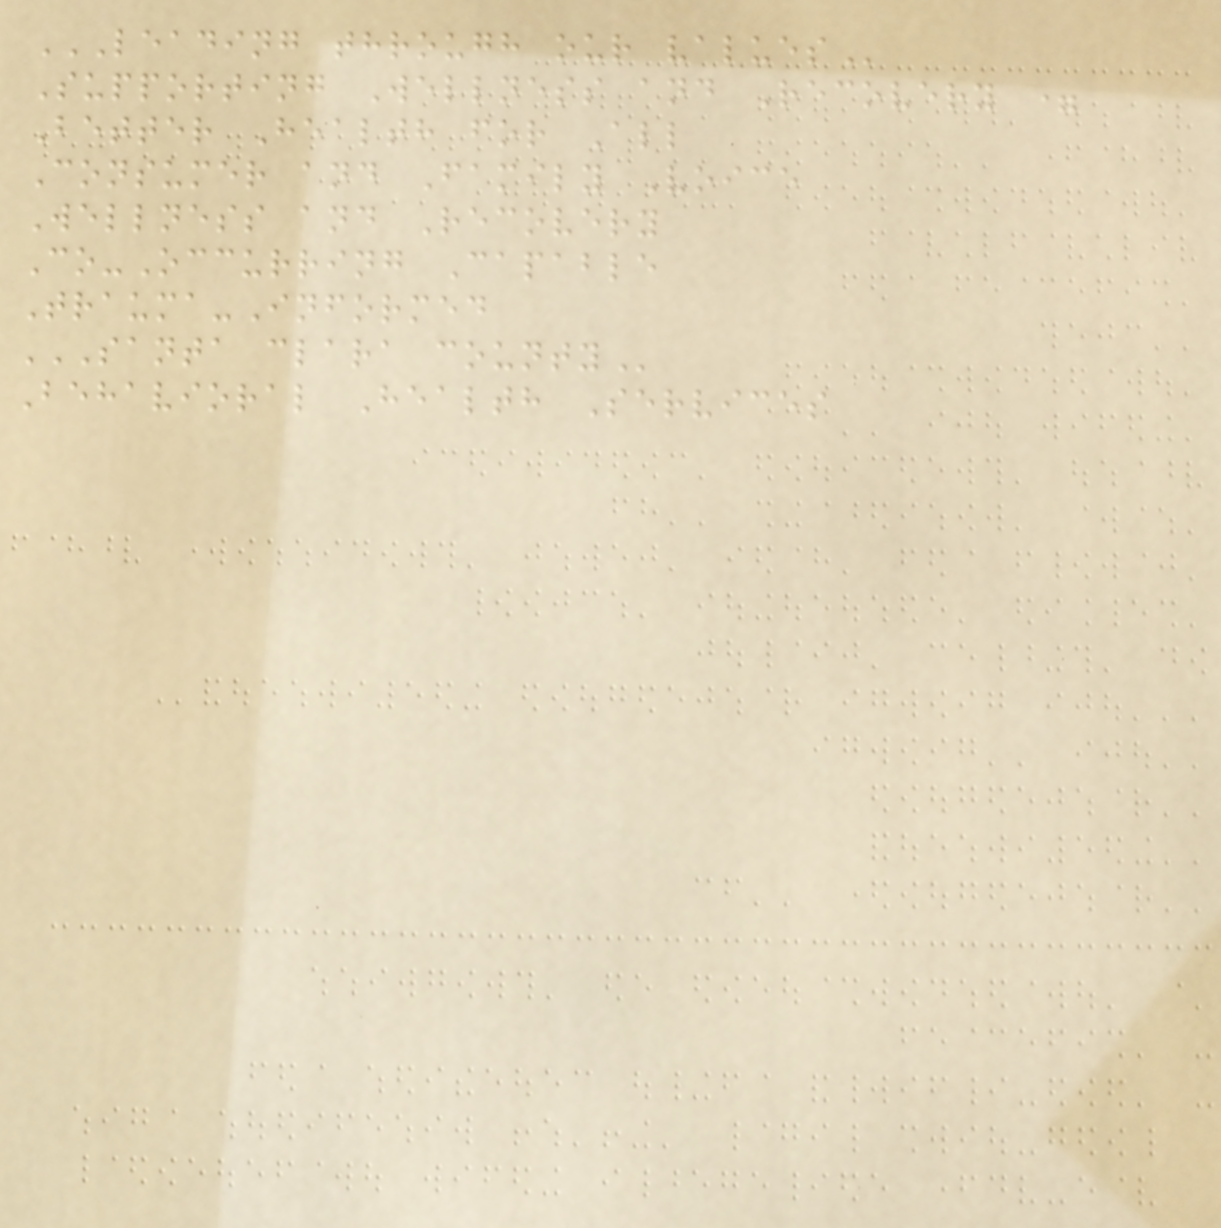LEADING THROUGH OUR VALUES
Supporting Wellness and Recovery =
Better Health for All
Consumer and Family Voice
Wellness and Recovery
Co-Occurring Capable
Trauma-Informed
SANTA CLARA COUNTY
Behavioral Health Services
